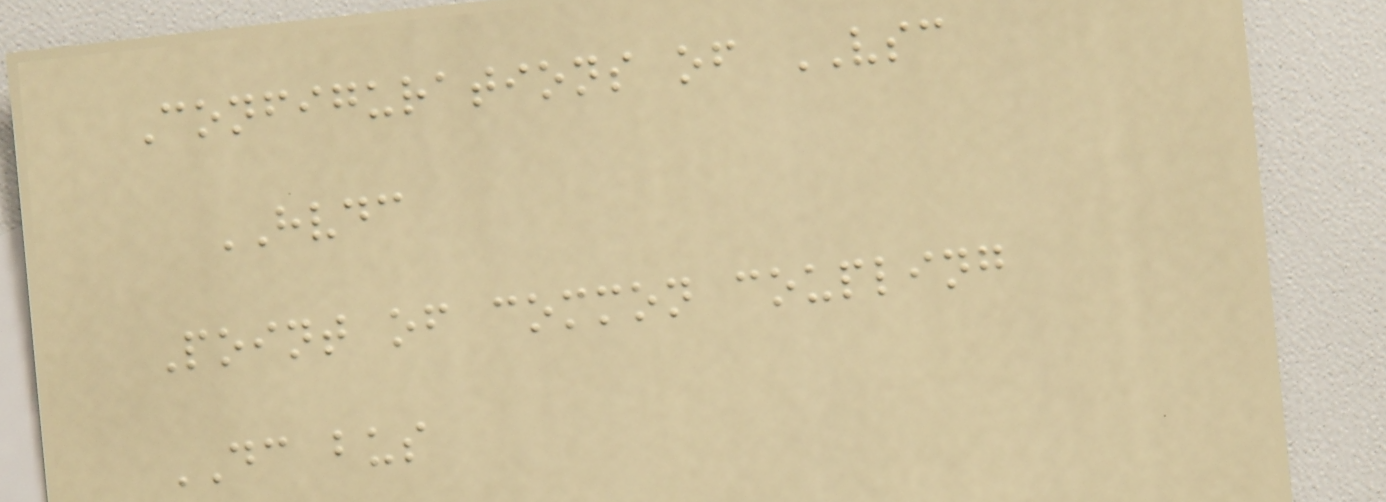Configurations of VSC
HVDC
Point of common coupling
DC bus
